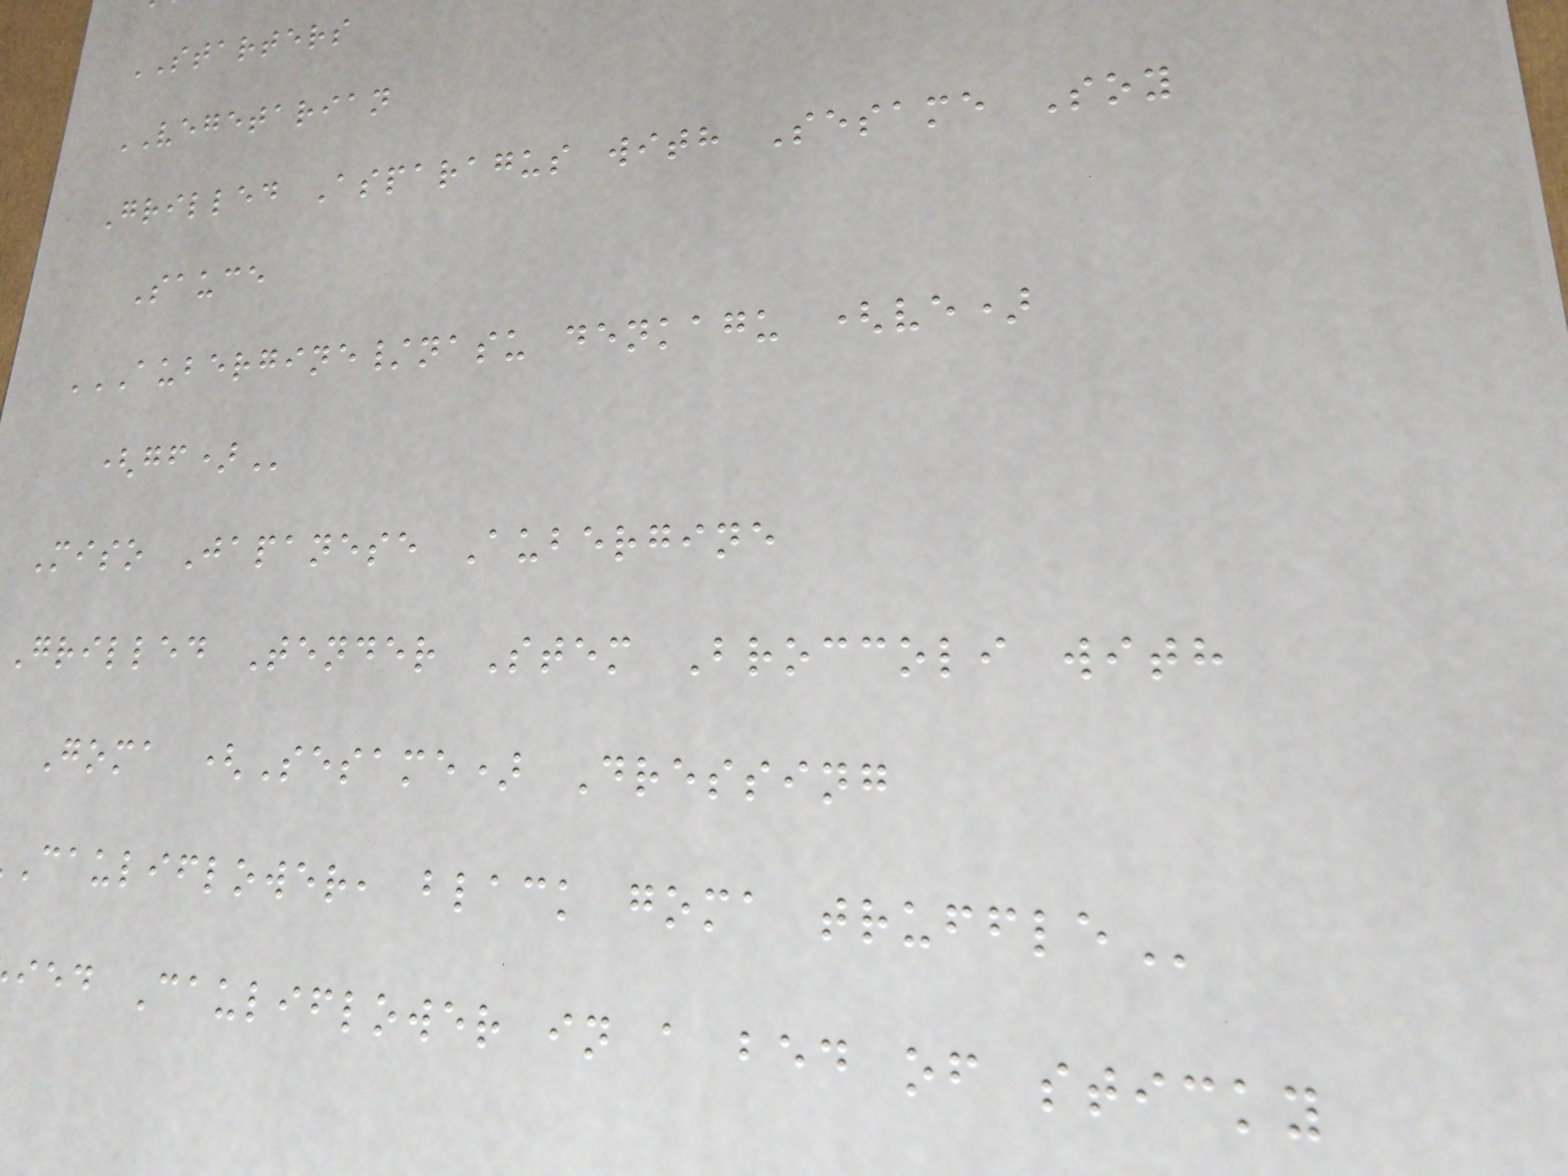STARTERS
VEGETARIAN
Grilled Asparagus with Sesame Soy
Sauce
AUBERGINE/NASU DENKAGU (VE)
Miso Japanese Aubergine
Grilled Tender Stem Broccoli with
Goma (Sesame) Dressing
cauliflower, black goma
ied Cauliflower in a bed of sticky
